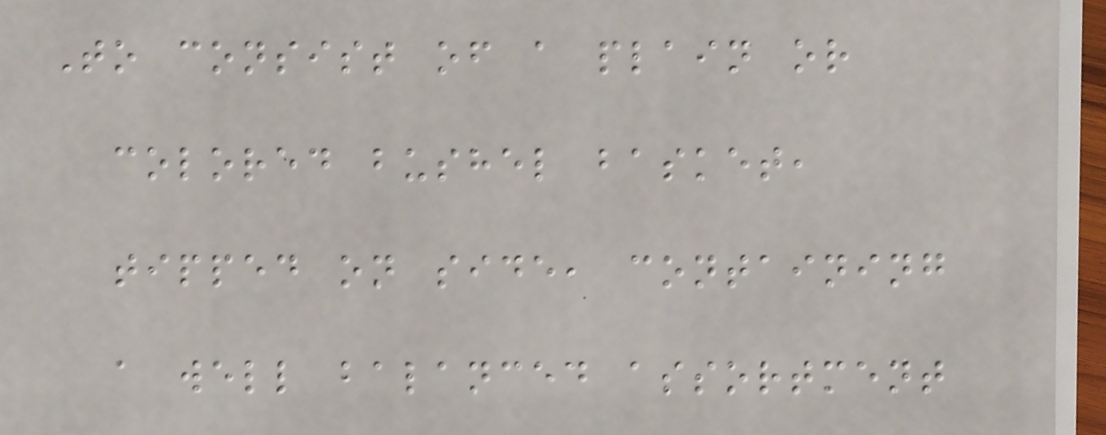To consist of a plain or
colored bushel basket,
tipped on side, containing
a well balanced assortment
